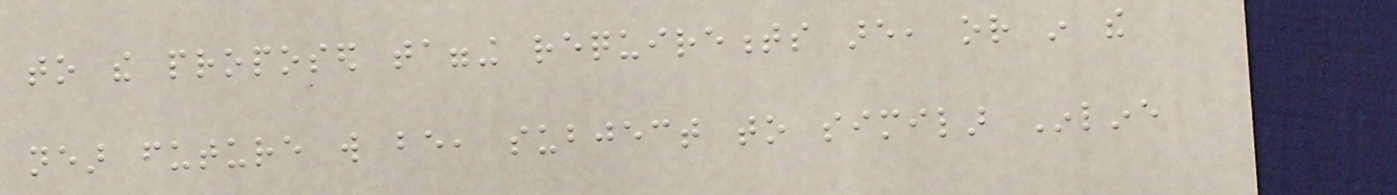to the proposed tagging requirements are, or in the
near future will be, subject to similar Inline
